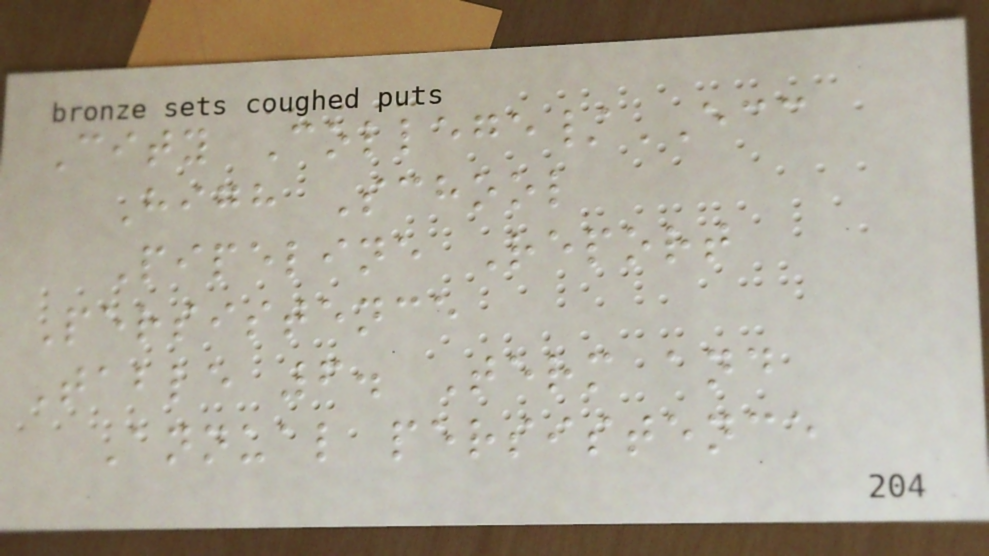City College/ECC
High School
Pipeline Report
Persistence
Table 6. Term and
Annual persistence
